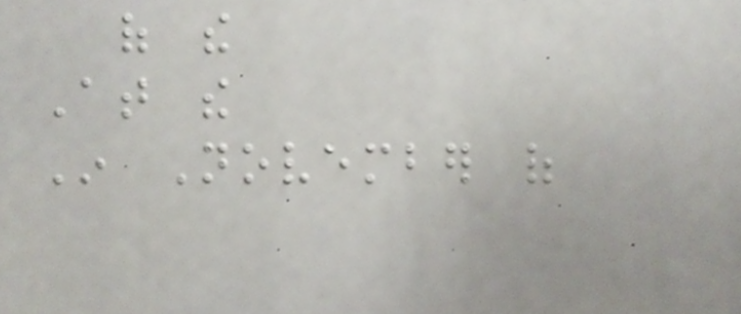of the
At the
In November of
